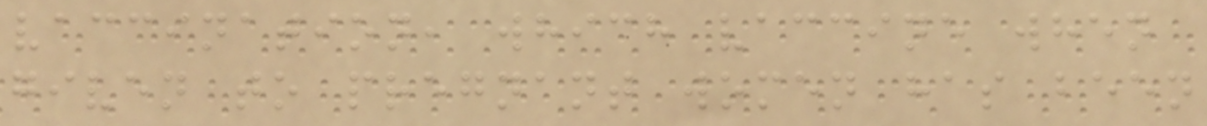vaccination, which vaccine when
given to pregnant women has been
